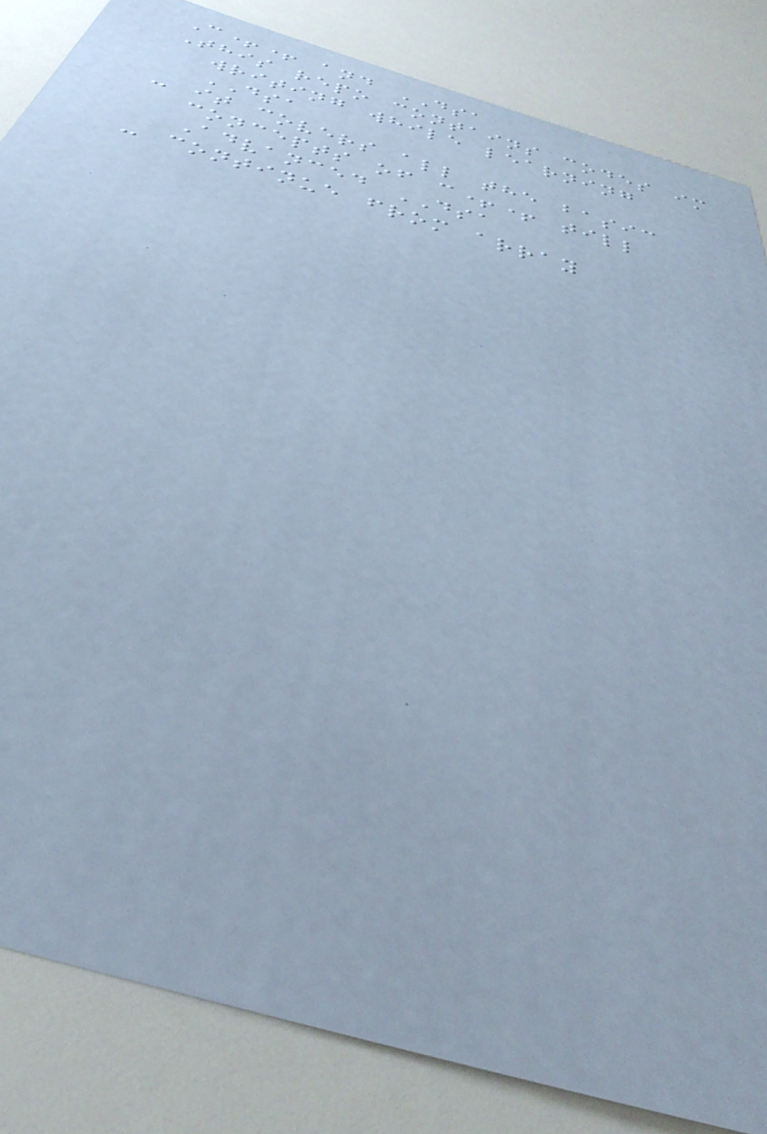C++ and DSA
This repo contains codes im
writing while learning
DSA
- it covers all the basic
concepts of c++ till
Advanced DSA
- continue from array
